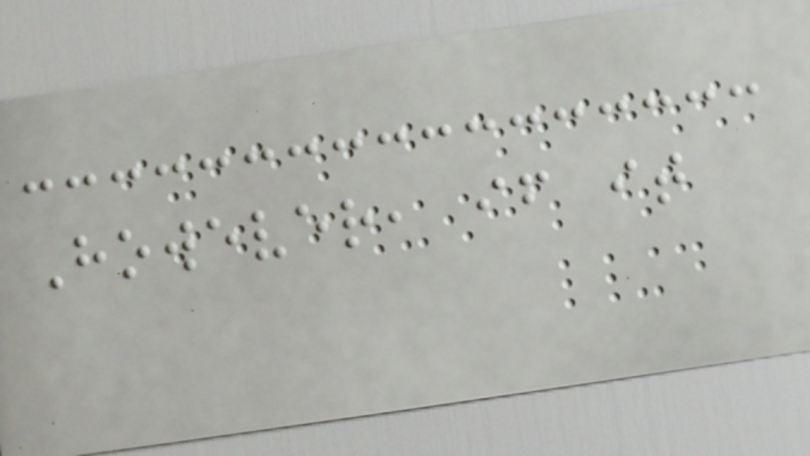However, if it
